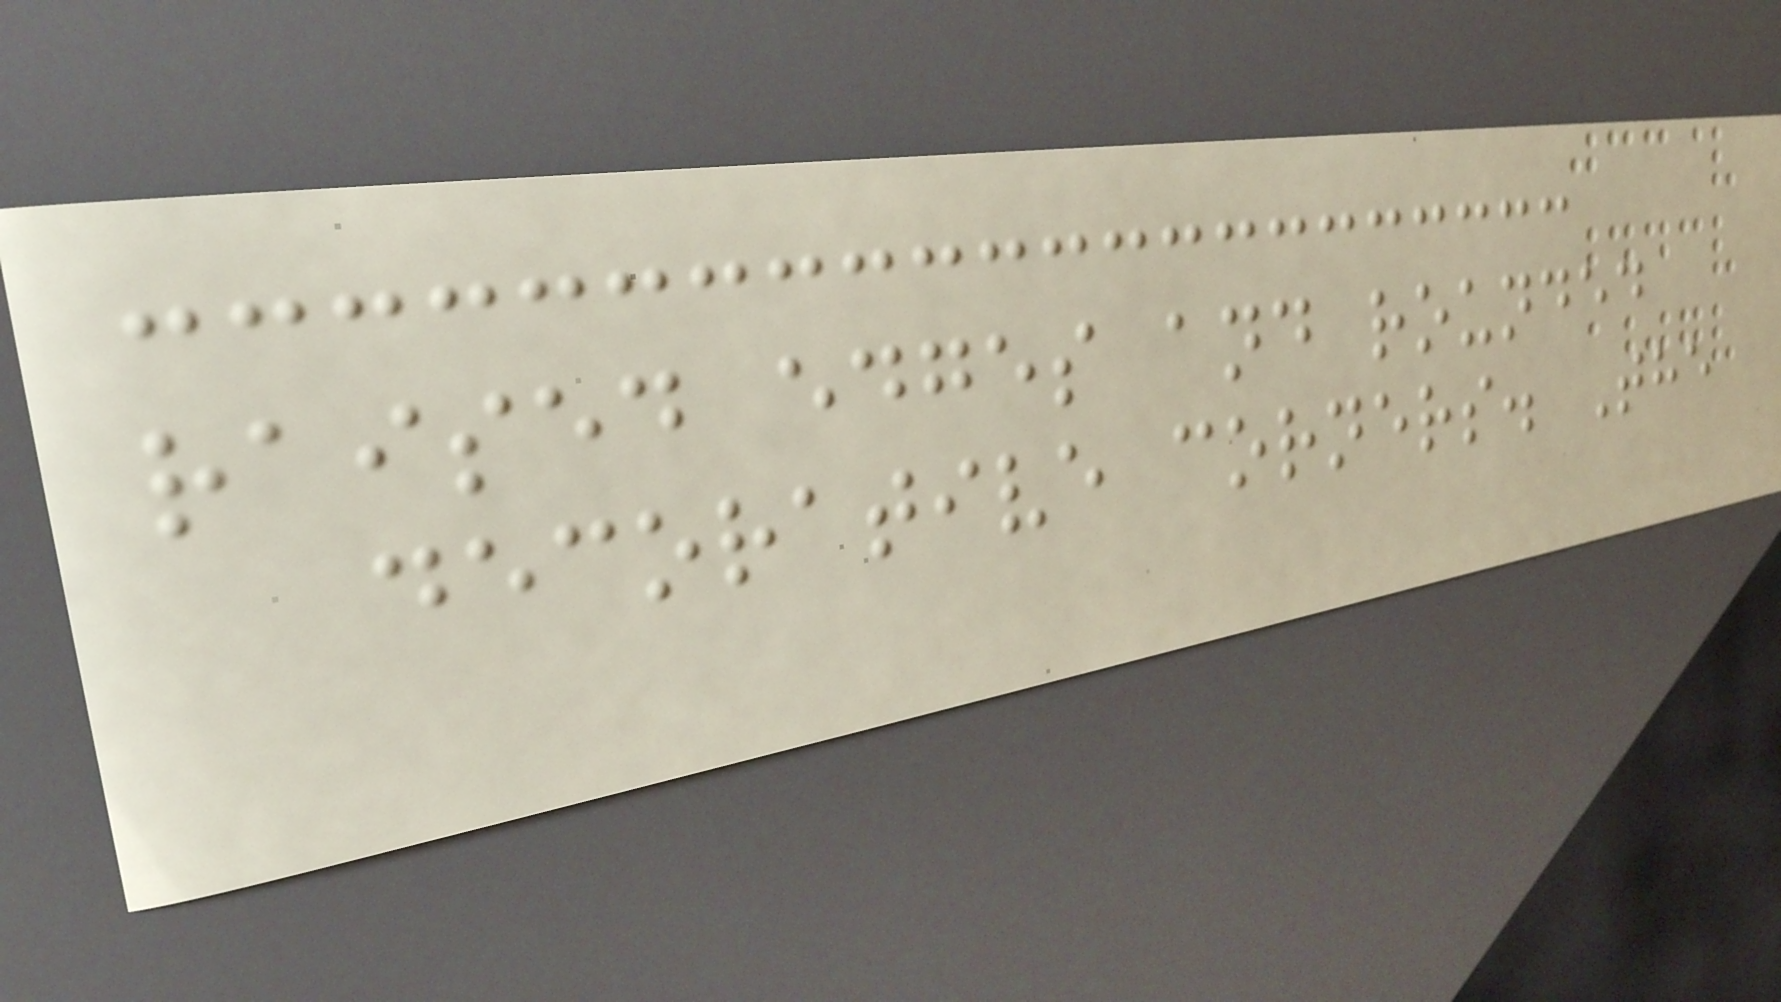raised edges and rounded
decorative corners. The
